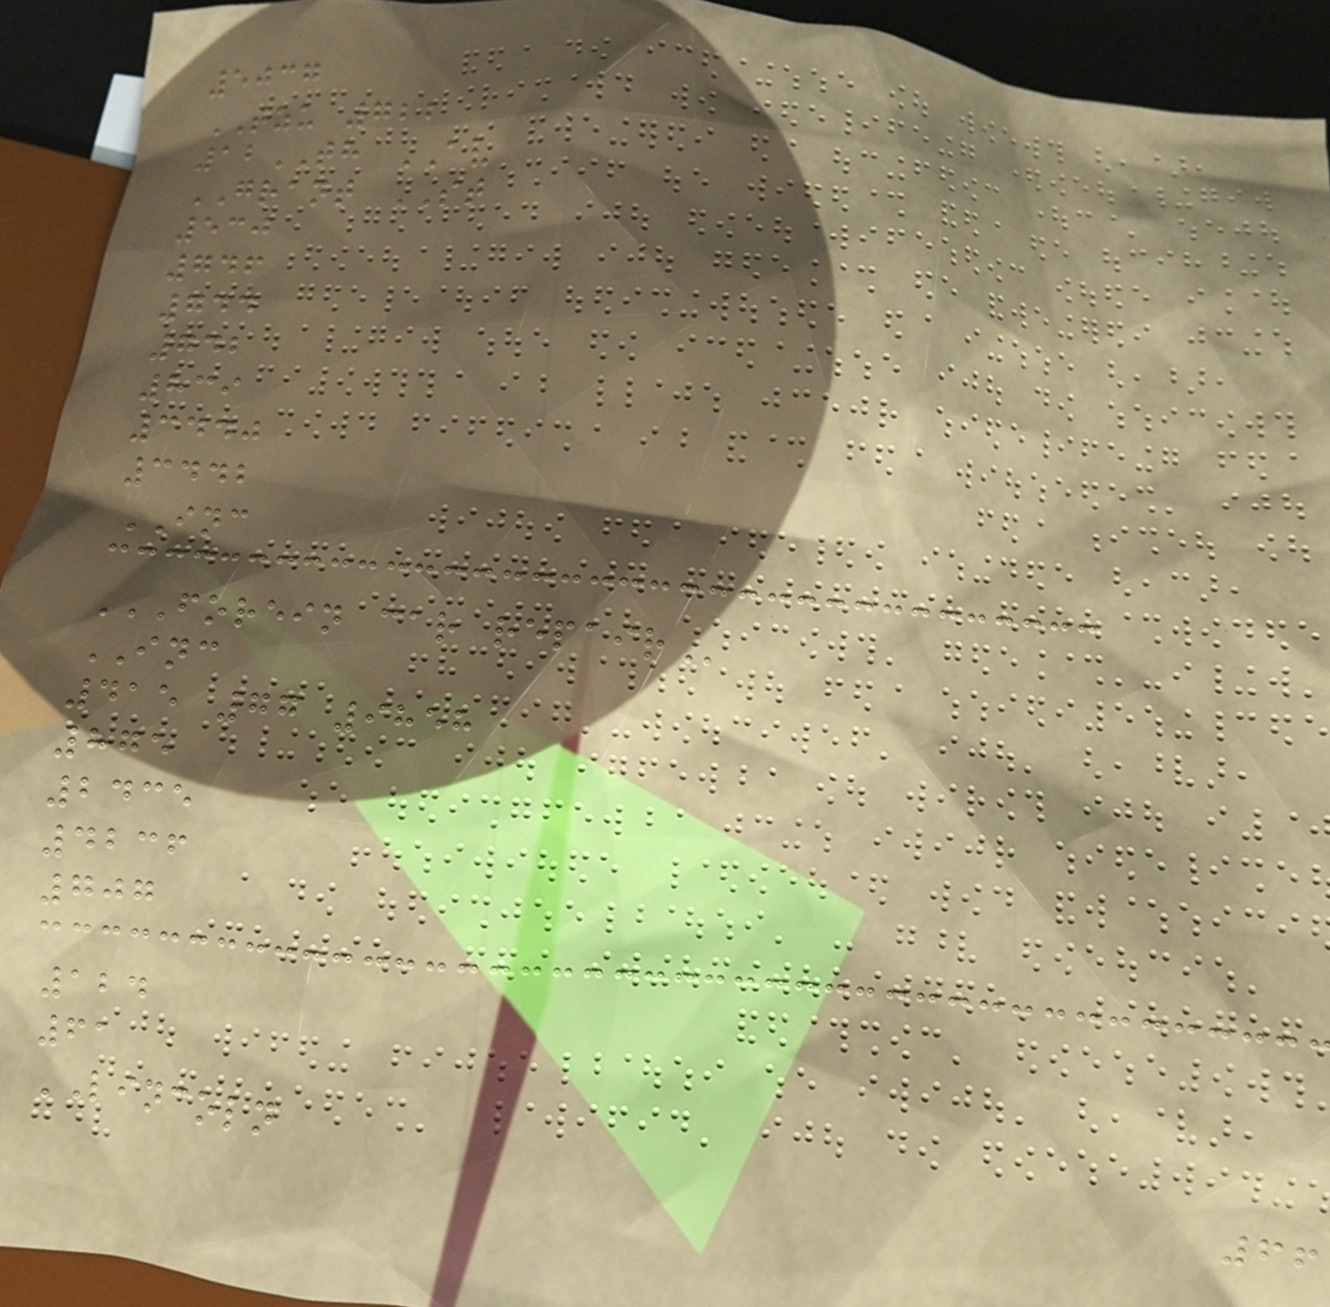5037
TZU 722
12TH AV
GRANT ST
530
746
744
742
839
3440
3442
INC
FOREIN CAR REPAIR
INC
415 77 9858
875
2435
4236
707
124
61
LINCOLN
66
